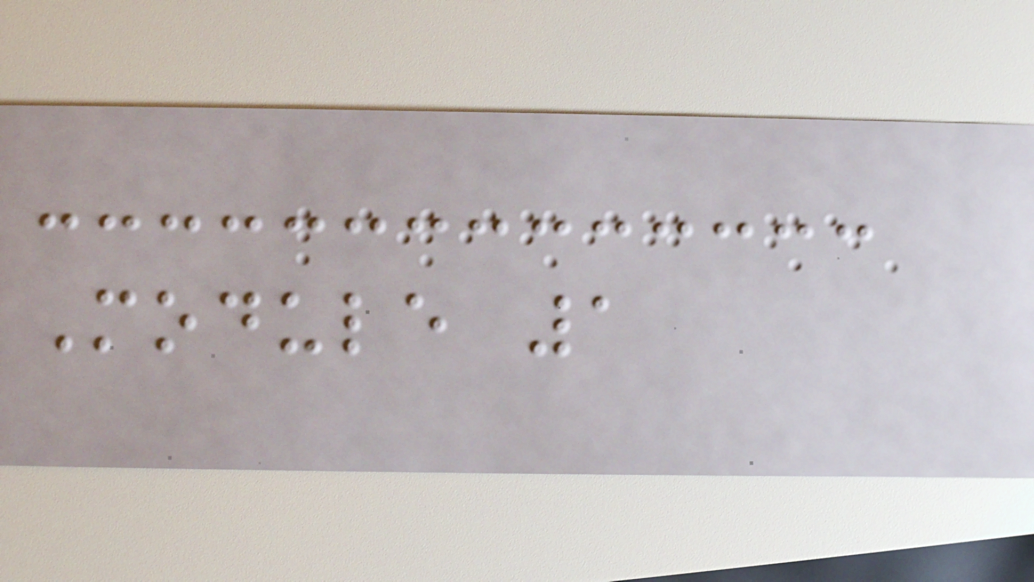Module 1
